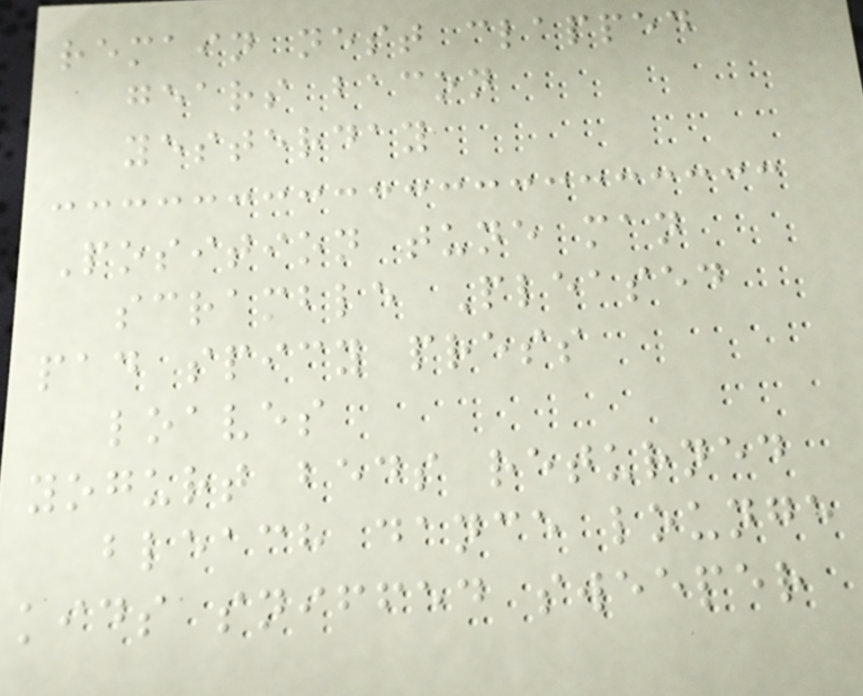remain nest clapped
gears bacon
yesterday
Position tune man
scramble Pleased
pad spicy press
loaves
yogurt beds returned
bleach dance lounge
kids sniffed sweeper
